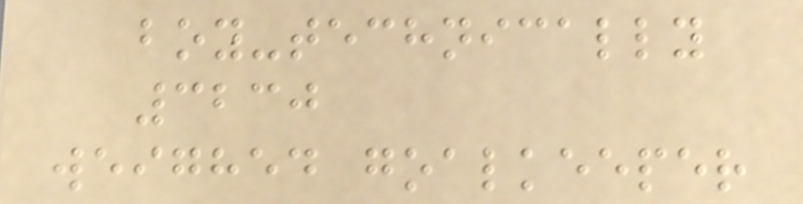boy-technically
3230
weighed goalkeeper
